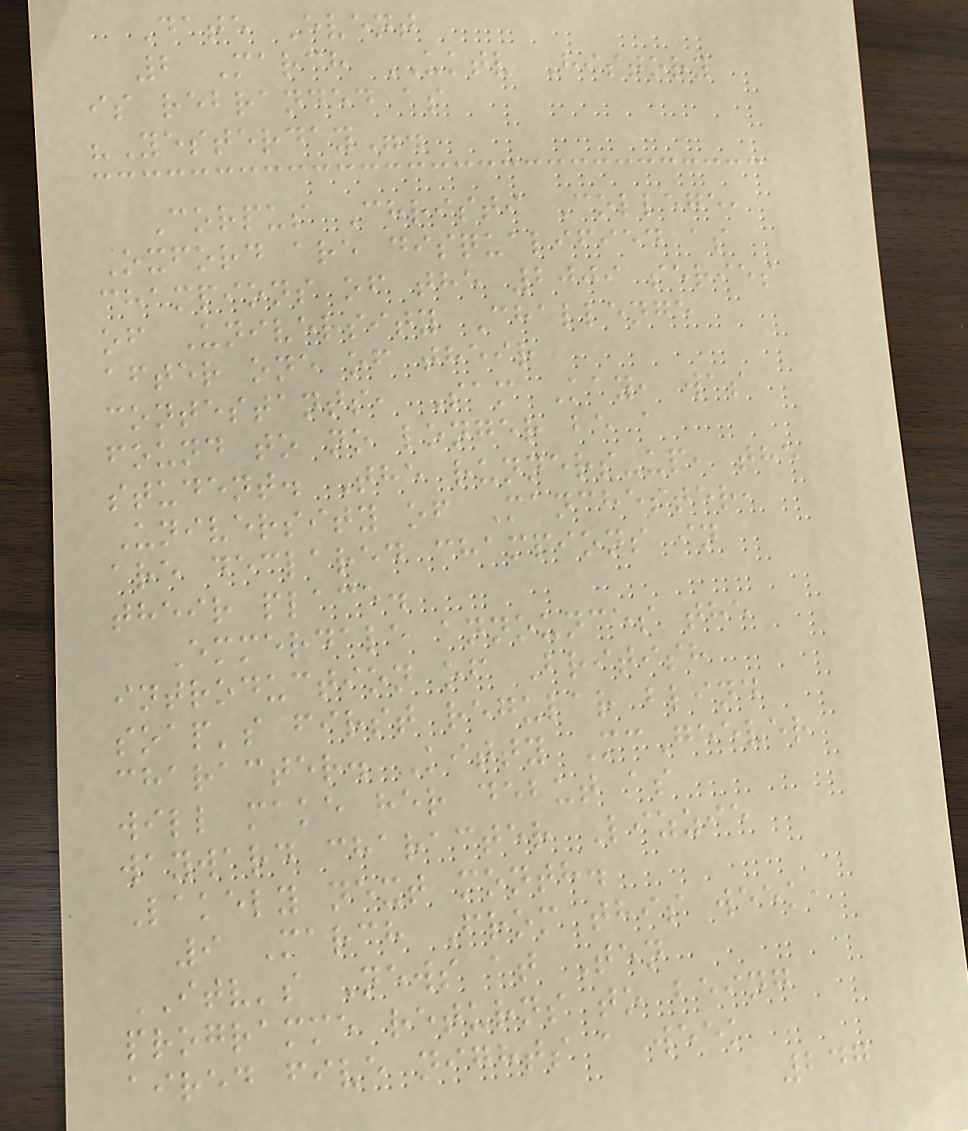Date Event
2 March UKTV History
is rebranded as
"Yesterday".
Corpus Christi College,
Oxford are disqualified as
champions of the 2009 series
of University Challenge
after one of their
contestants, Sam Kay, was
found to no longer be a
student. The runners-up, the
University of Manchester,
are declared champions in
their place.
Emmerdale announces the
introduction of British
soap's first regular blind
character. Kitty McGeever
will make her debut as
wayward character Lizzie
Lakely next month.
9 March From this week,
ITV's News at Ten
programme returns to being
aired five nights a week
247
